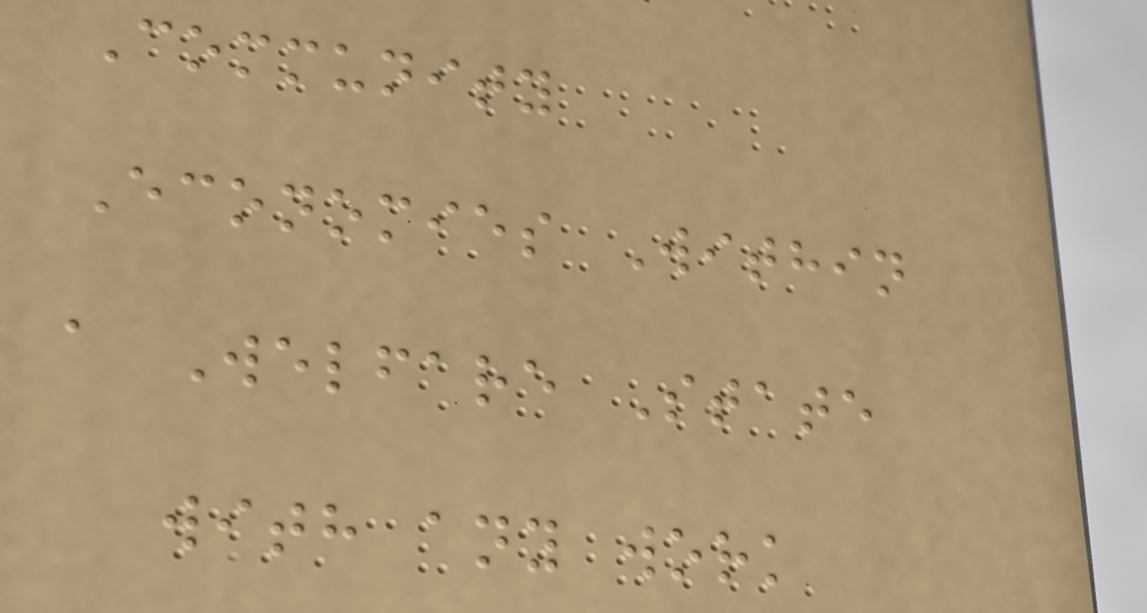Community
Economies Within
a Welfare State
with any work
